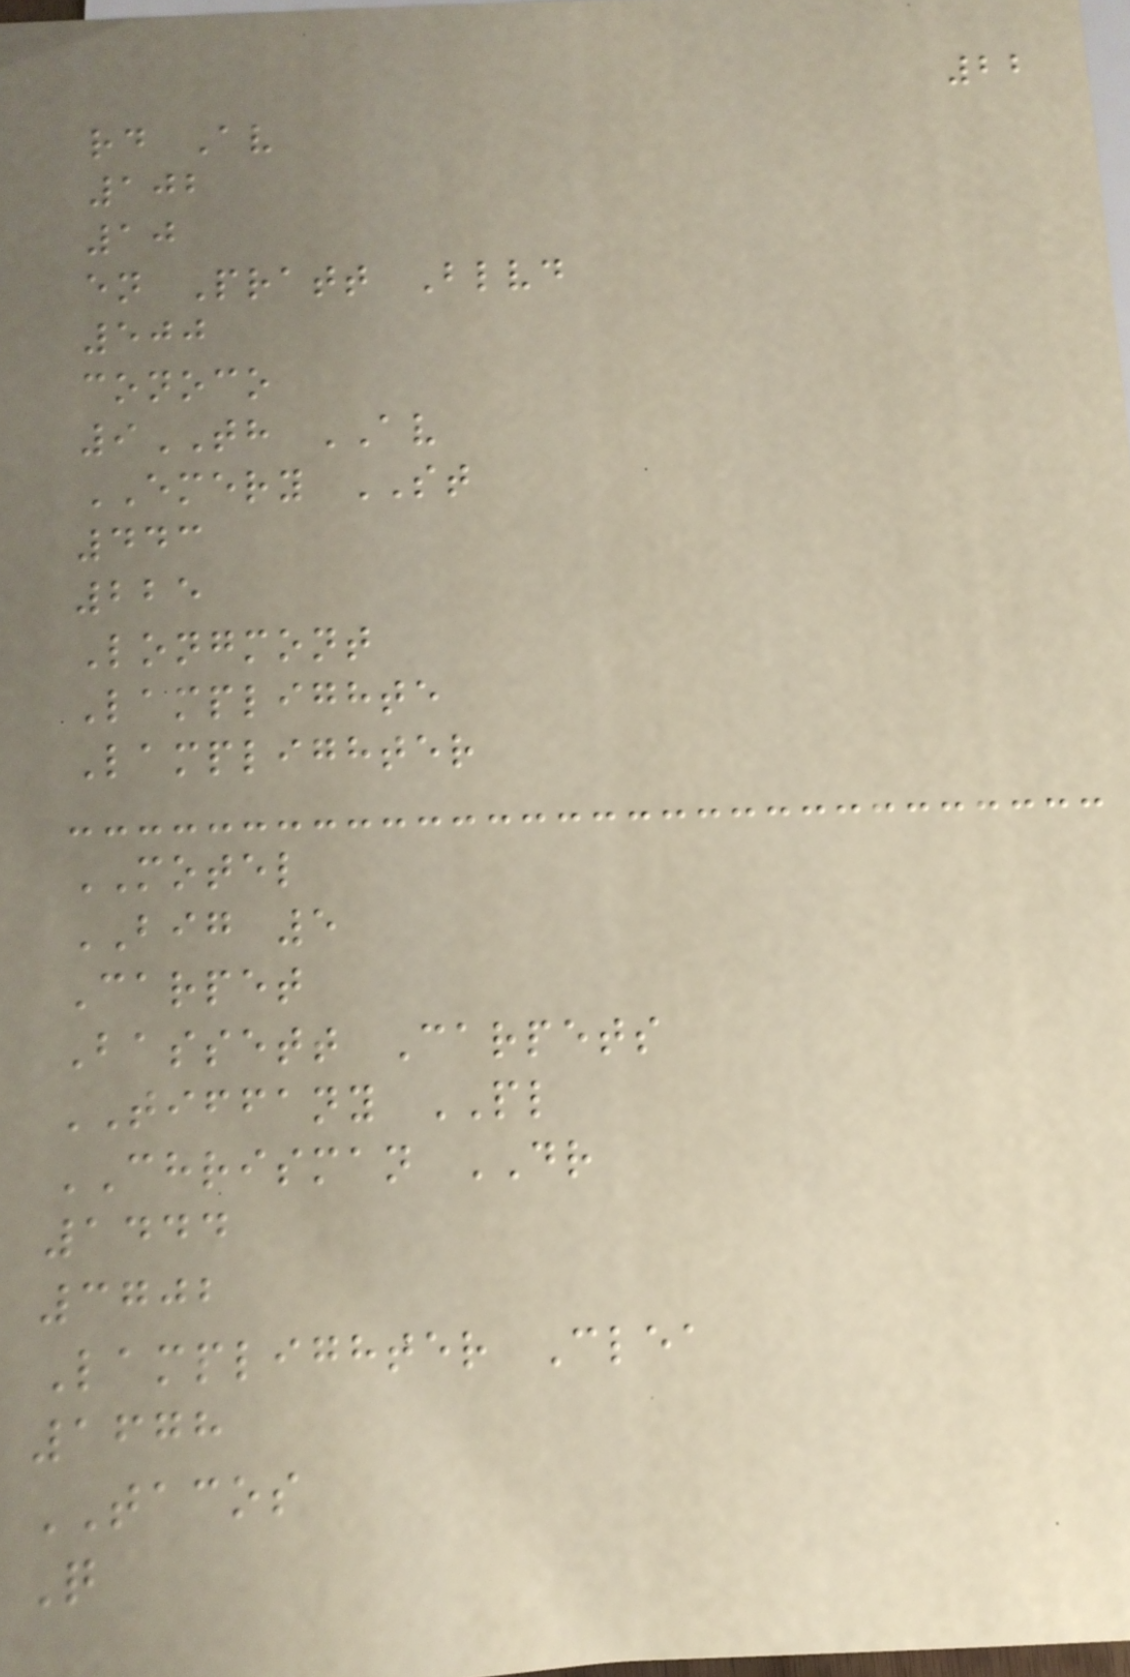22
rd Av
102
10
en Pratt Blvd
500
conoco
9TH AV
EMERY ST
443
225
Longmont
Lamplighte
Lamplighter
MOTEL
BIG 5
Carpet
Bassett Carpets
TIFFANY PL
CHRISMAN DR
1444
3702
Lamplighter Clea
1678
TACOS
Q
